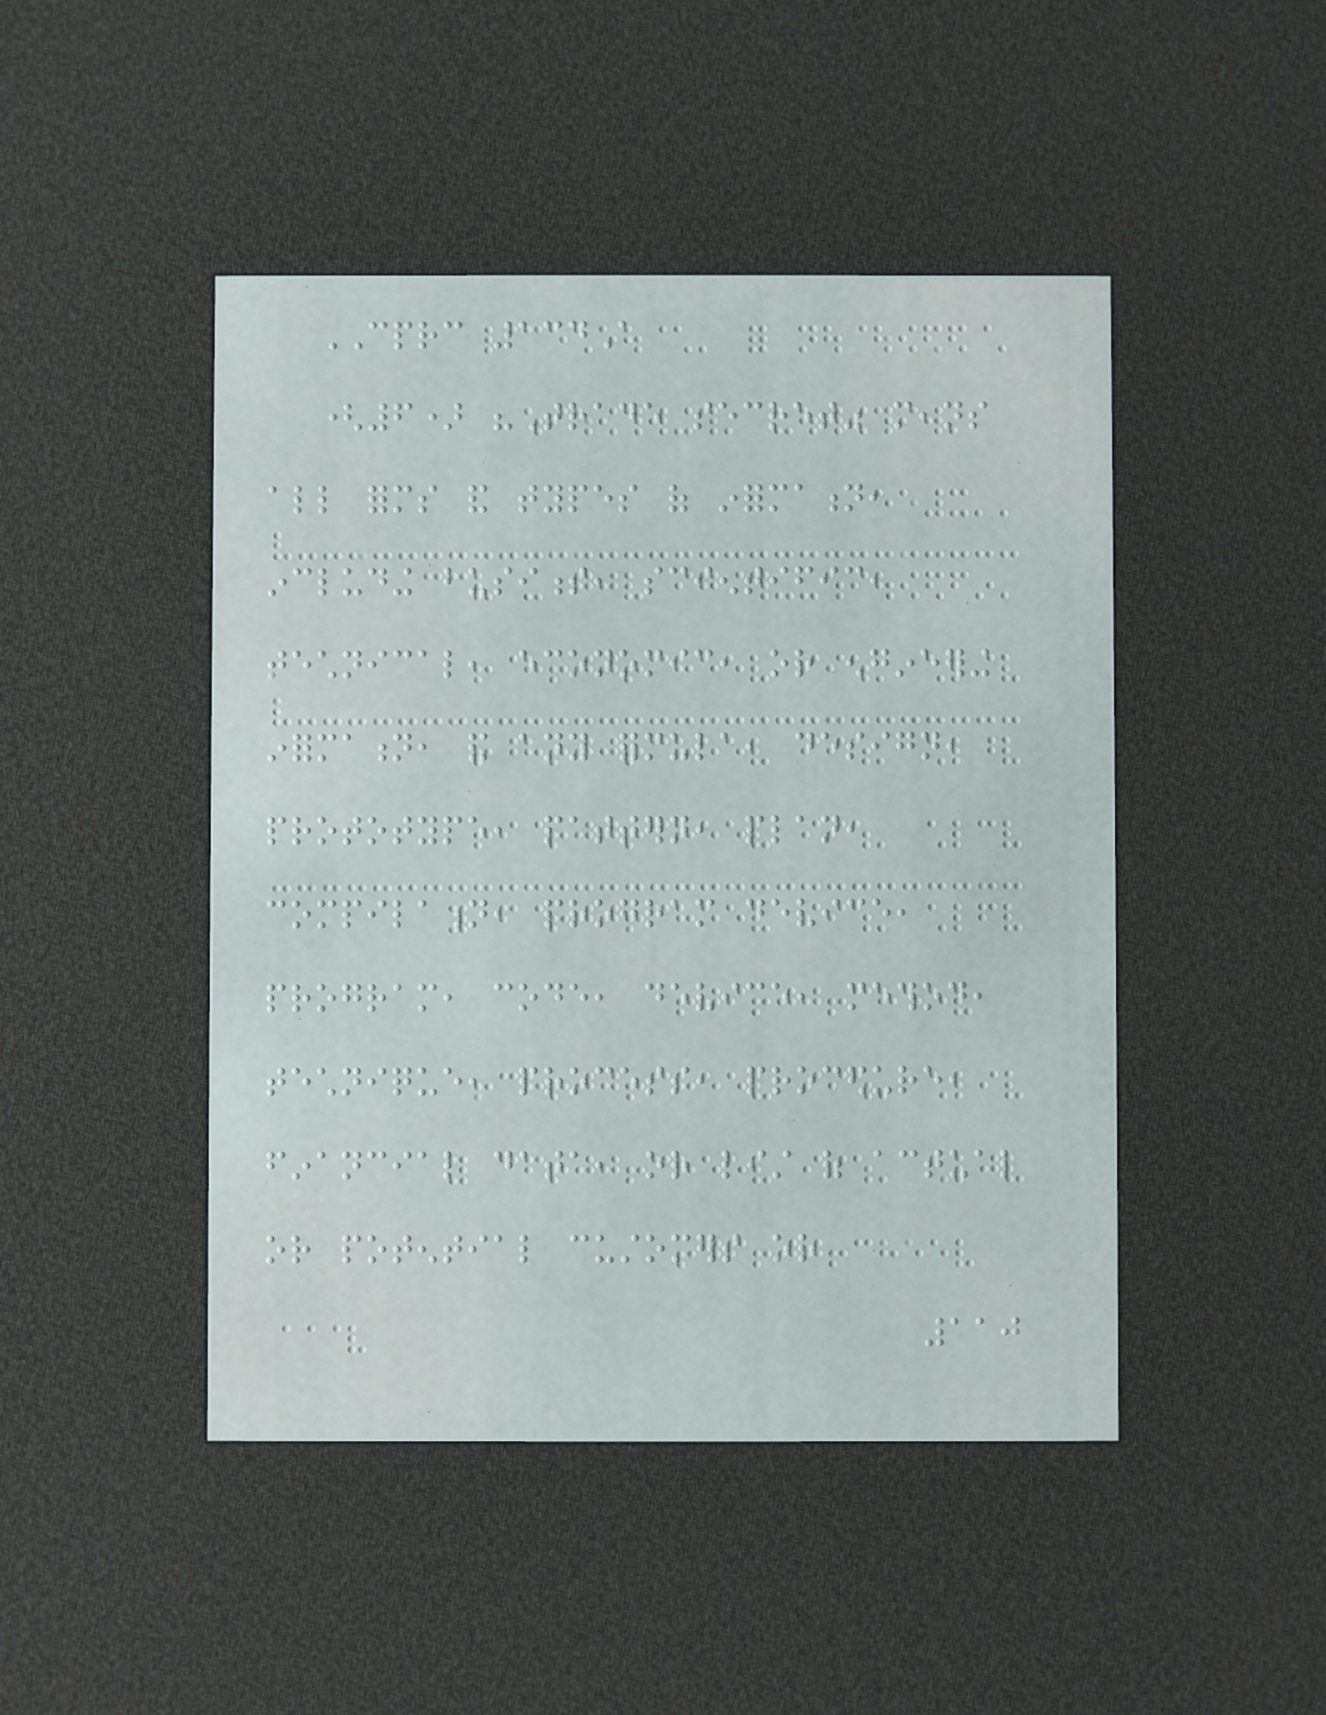CPRC 134A
(6) "Trade secret" means
all forms and types of information,
including business, scientific,
technical, economic, or engineering
information, and any formula, design,
prototype, pattern, plan,
compilation, program device,
program, code, device, method,
technique, process, procedure,
financial data, or list of actual
or potential customers or
110
